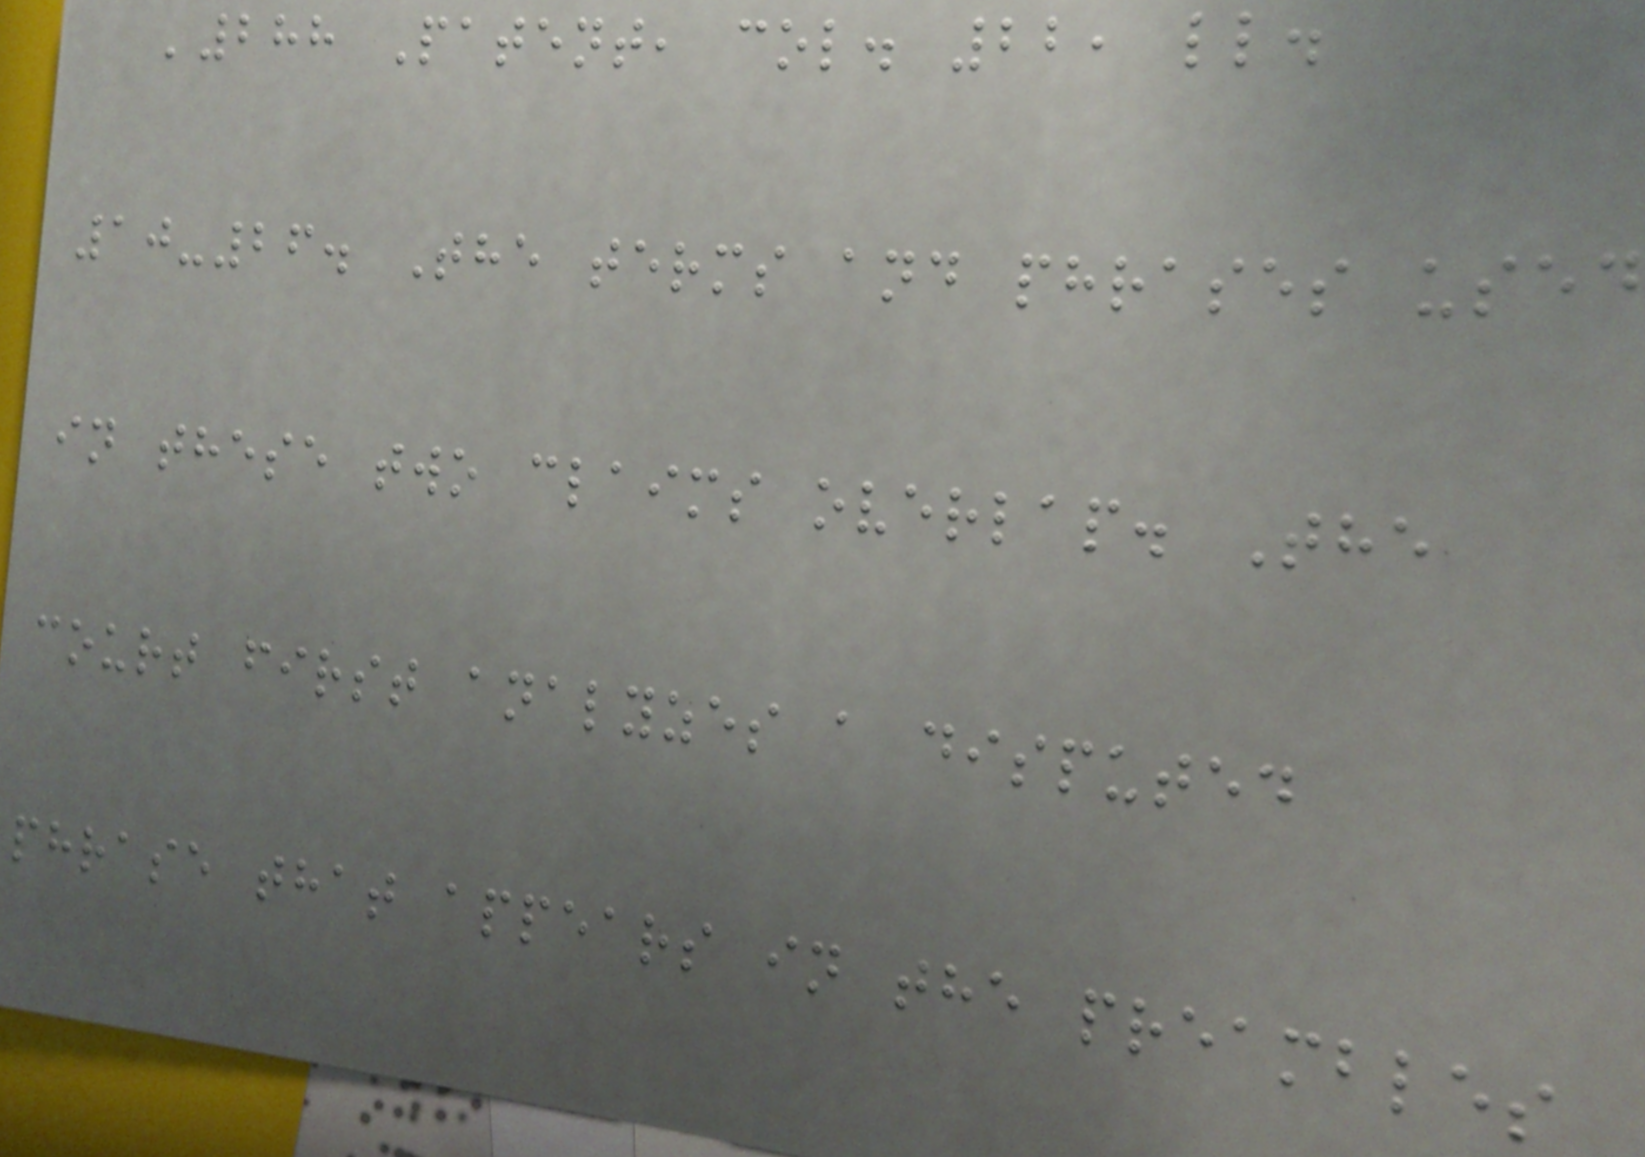'288 Patent, col. 22, ll.
10-26. The terms and phrases used
in these two claims overlap. The
court first analyzes a disputed
phrase that appears in the preambles
